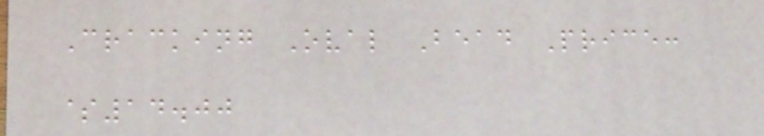Cracking Oval Bead Price:
$14.00
